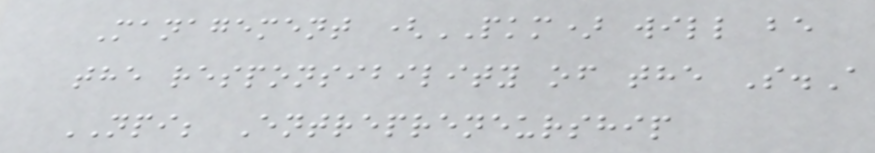Management (PKM) will be
the responsibility of the S.A
NPI; Entrepreneurship
